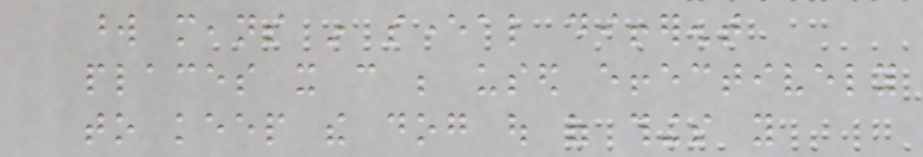word means in several different
places it can be used effectively
to keep the dog out of things you
